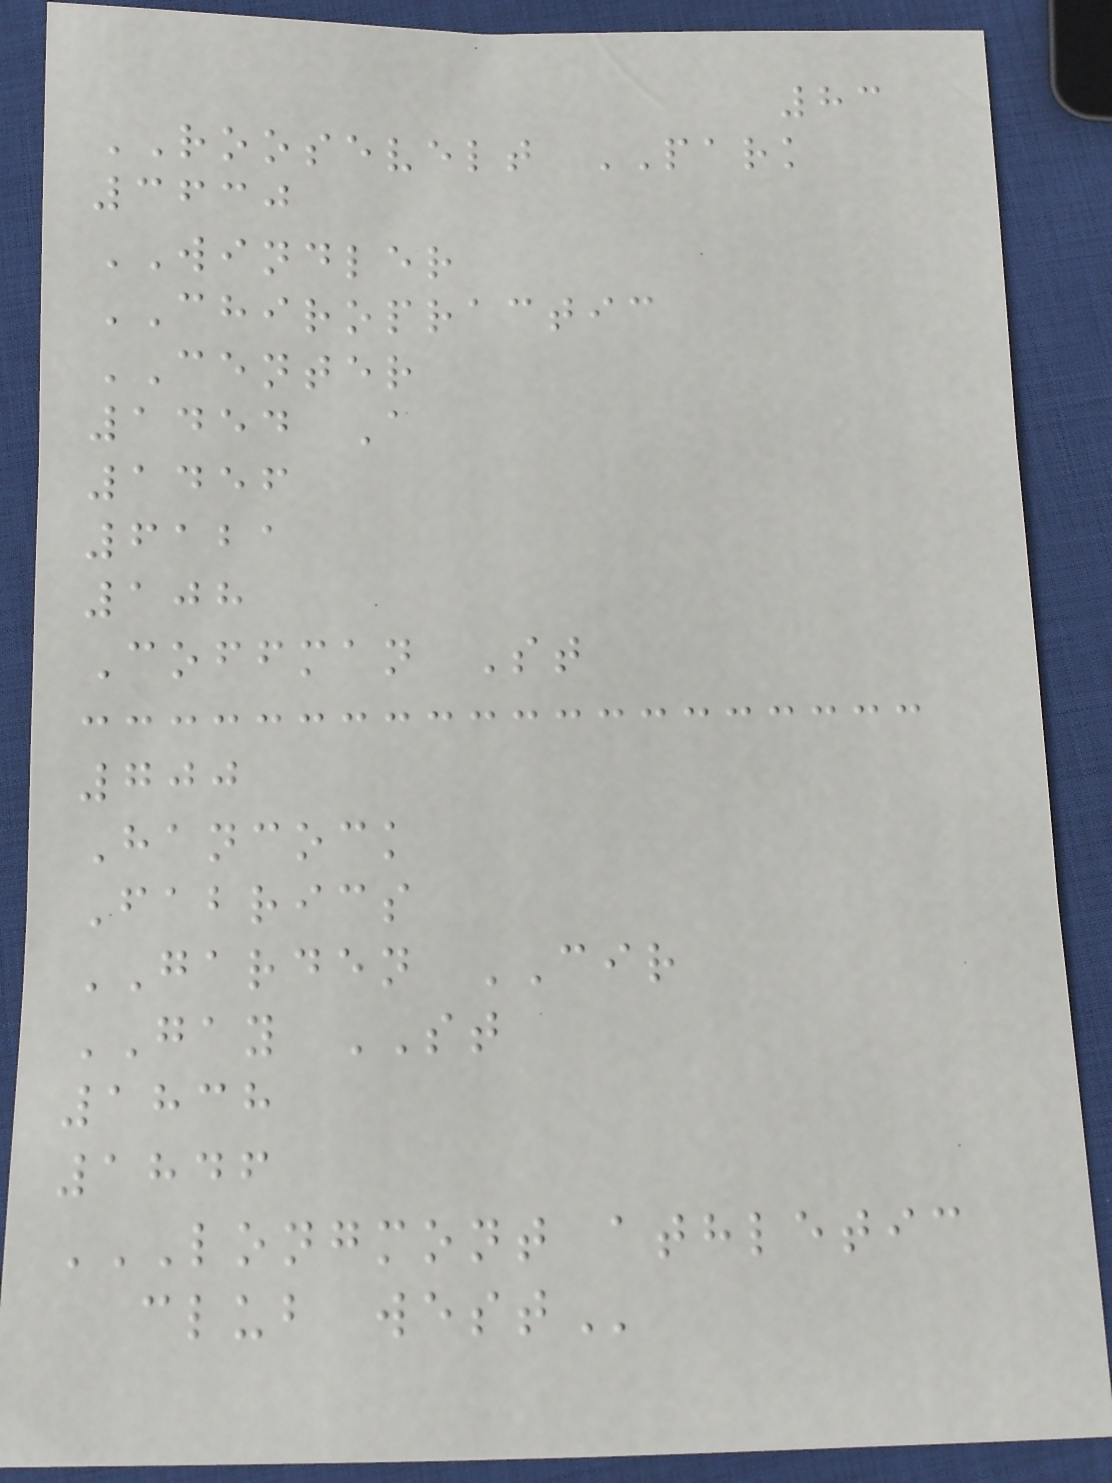83
ROOSEVELT PARK
3630
WINDLER
CHIROPRACTIC
CENTER
1454 A
1456
6121
108
Coffman St
700
Hancock
Fabrics
GARDEN CIR
GAY ST
1838
1846
LONGMONT ATHLETIC
CLUB WEST
